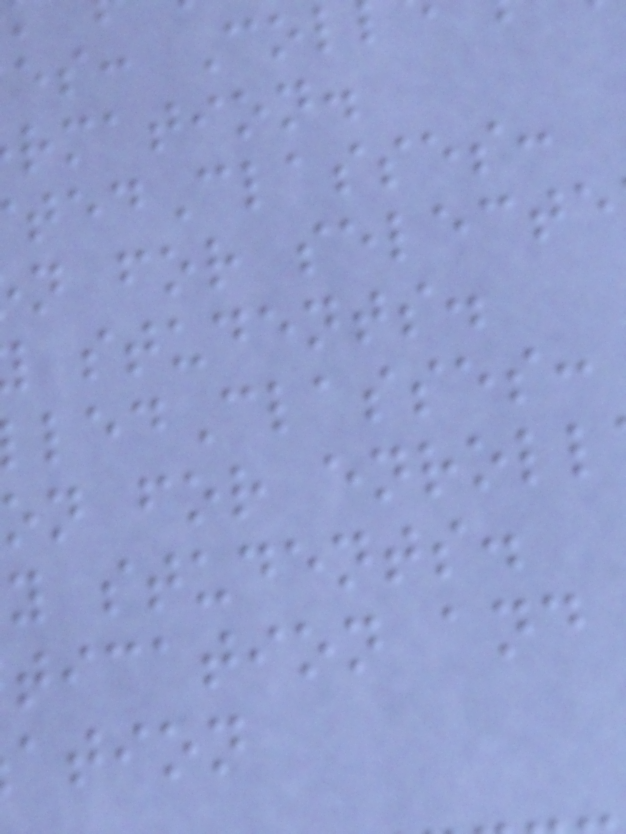es: Col
rmation.
tedClasses:
n for selecte
students.
ledClasses:
on for enroll
y students.
tication and
ation
